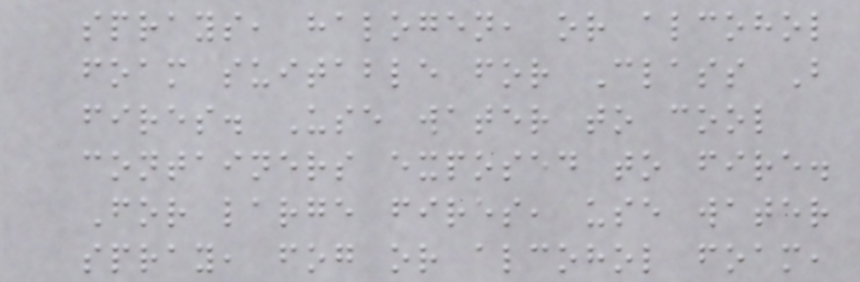sprays, halogen, or alcohol
foam suitable for Class B
fires. Use water to cool
containers exposed to fire.
For large fires, use water
spray, fog or alcohol foam,
